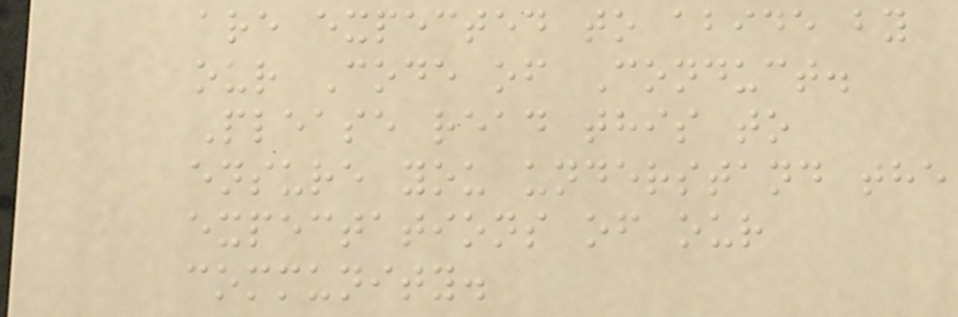are expected to abide by
our Code of Conduct.
Please read this to
ensure you understand the
expectations of our
community.
